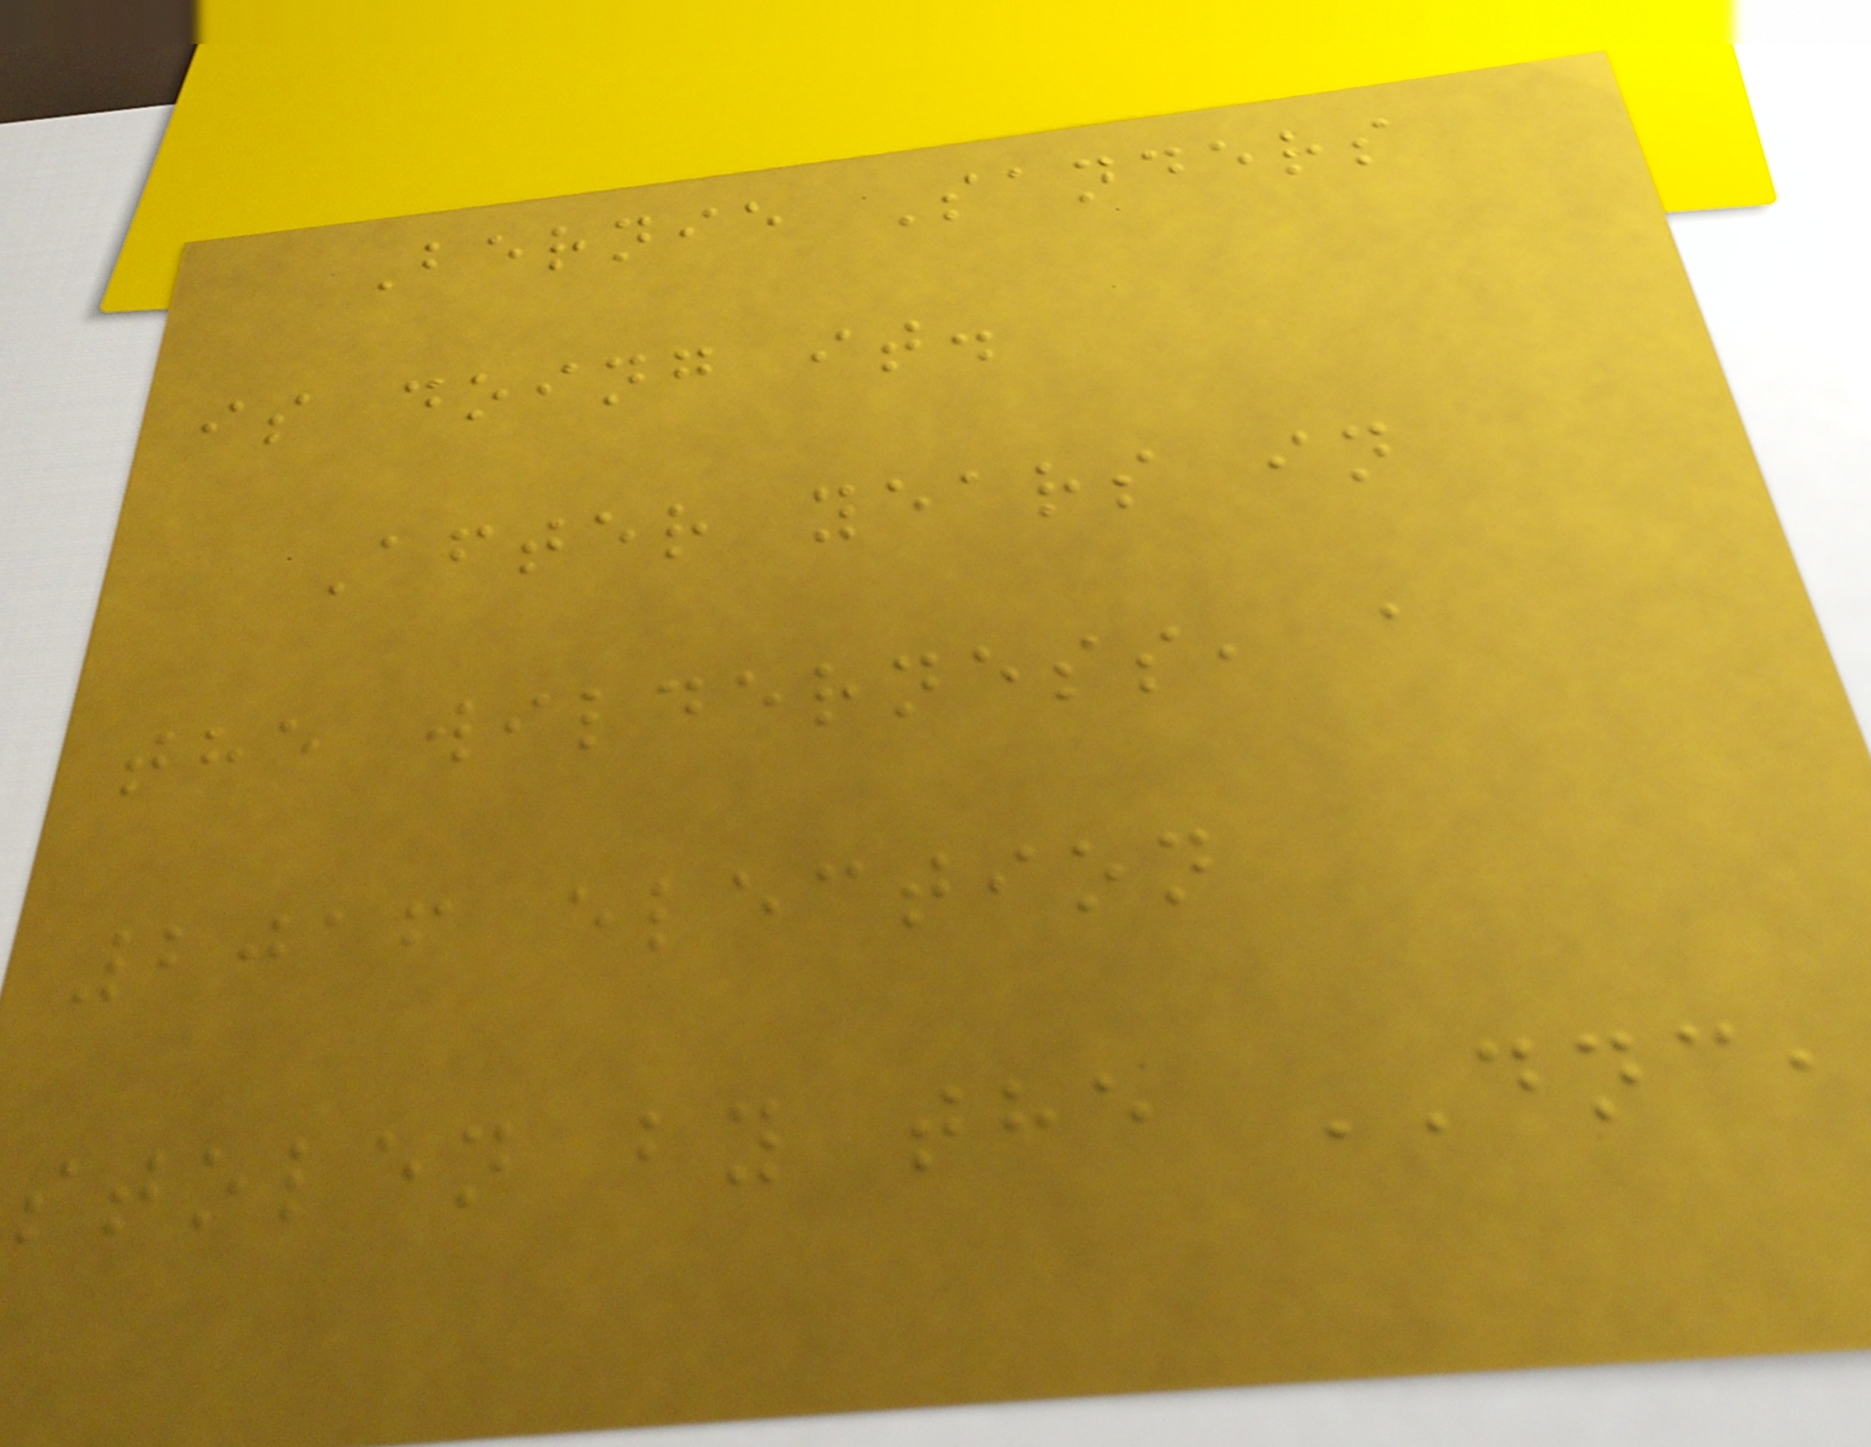Bernie Sanders
is doing it.
After years in
the wilderness, a
2016 election
stolen by the DNC,
